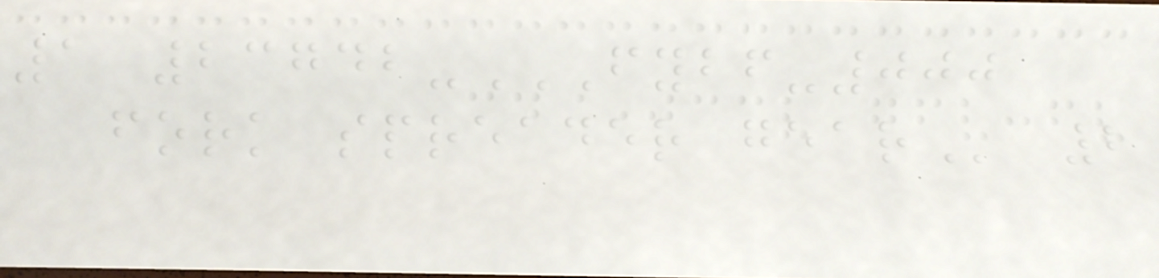1 23742-FYBF-000
FORK SPREADER GEAR 2
